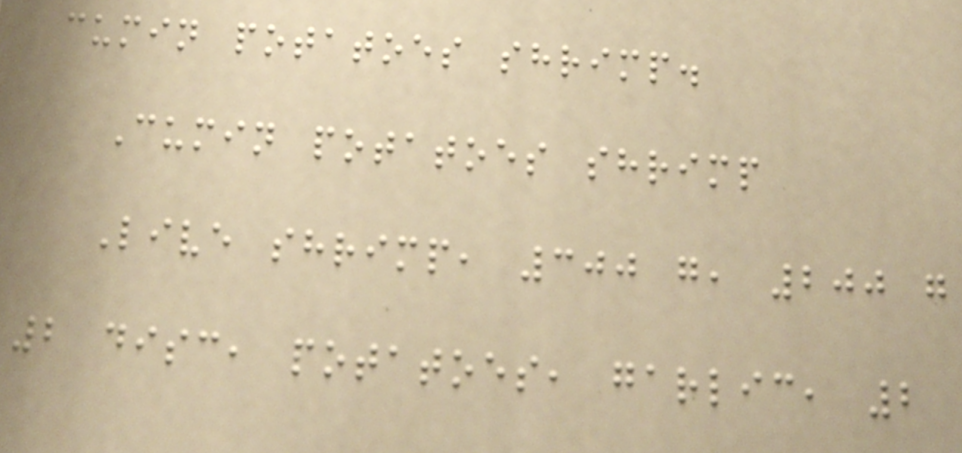cumin potatoes shrimp.
Cumin potatoes shrimp
Live shrimp, 300 g, 200 g
2 disc, potatoes, garlic, 2
